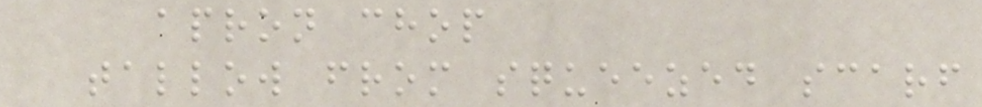apron chop
tallow from squeezed scarf
